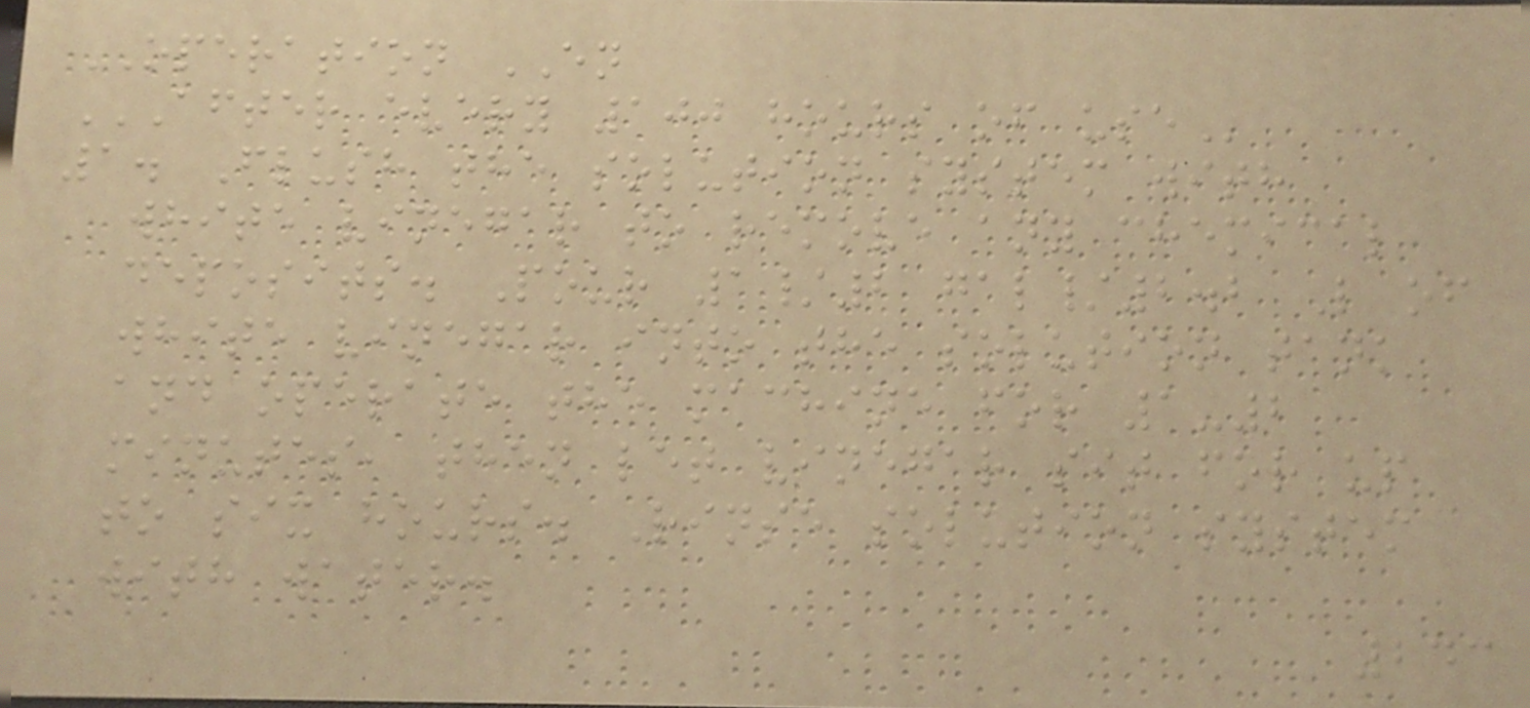OPERATION EN
AFTER EVERY 100 HOURS OF USE
1. Flush the solution system with
white vinegar to remove any chemical
deposits. Pour 1/2 gal/2.2 L of
white vinegar into the solution tank
and operate the machine for 1-2
minutes, then let vinegar sit for up
to six hours. Rinse solution system
with water.
243
